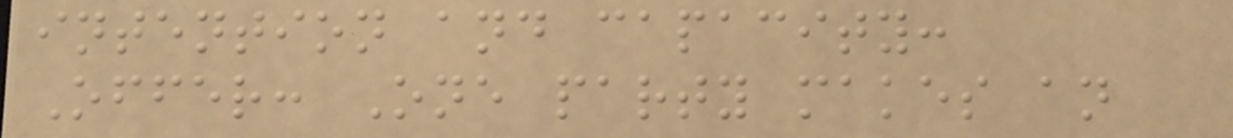intention and capacity:
Offer: One party makes an
